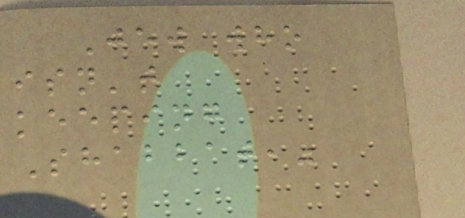Jew who
isn't
keeping
Shabbat,"
